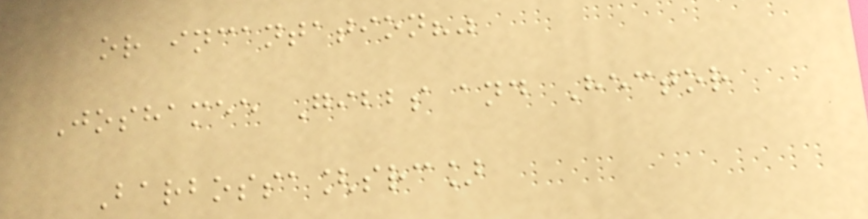or incantation?"
Joshamee Gibbs and Hector
Barbossa[src]
